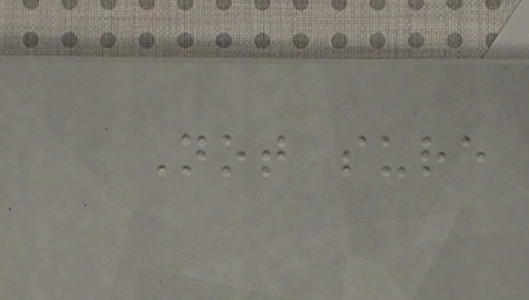Not sure
